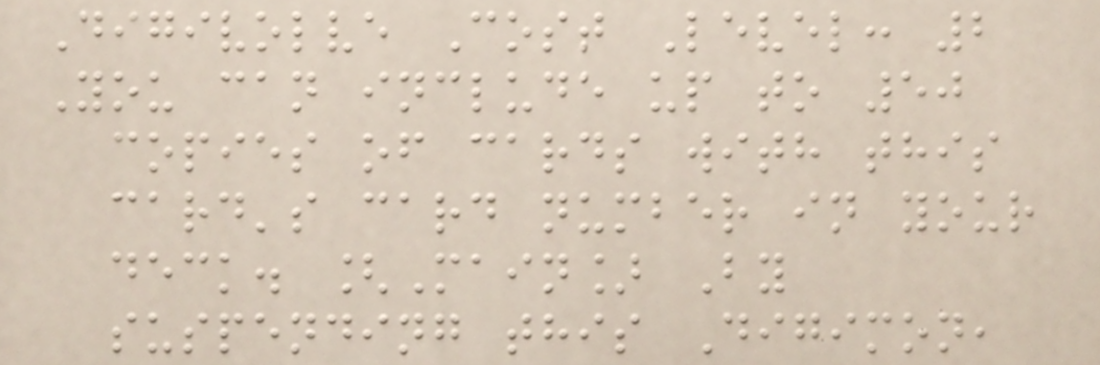Digivolve Cost Level: 2
You can include up to 50
copies of cards with this
card's card number in your
deck. [Main] By
suspending this Digimon,
